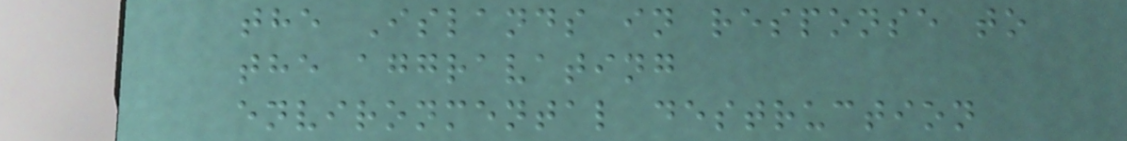the Islands in response to
the aggravating
environmental destruction
